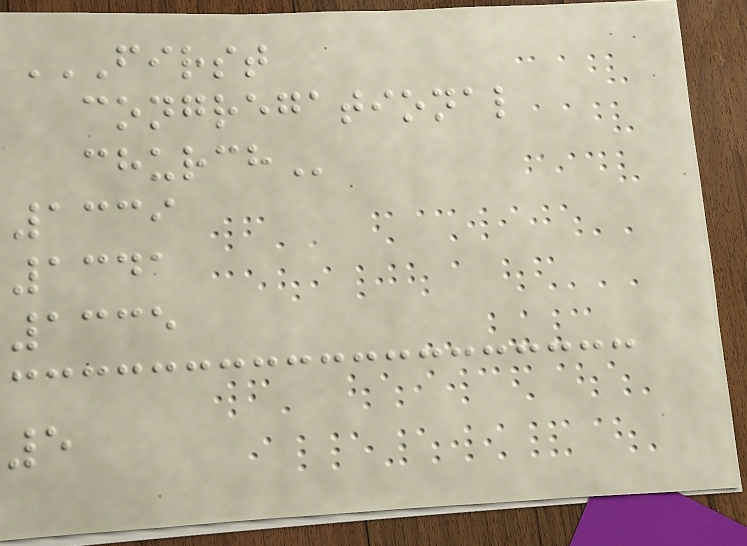FIRST
CONGREGATIONAL
CHURCH
1339
1341
1335
5
